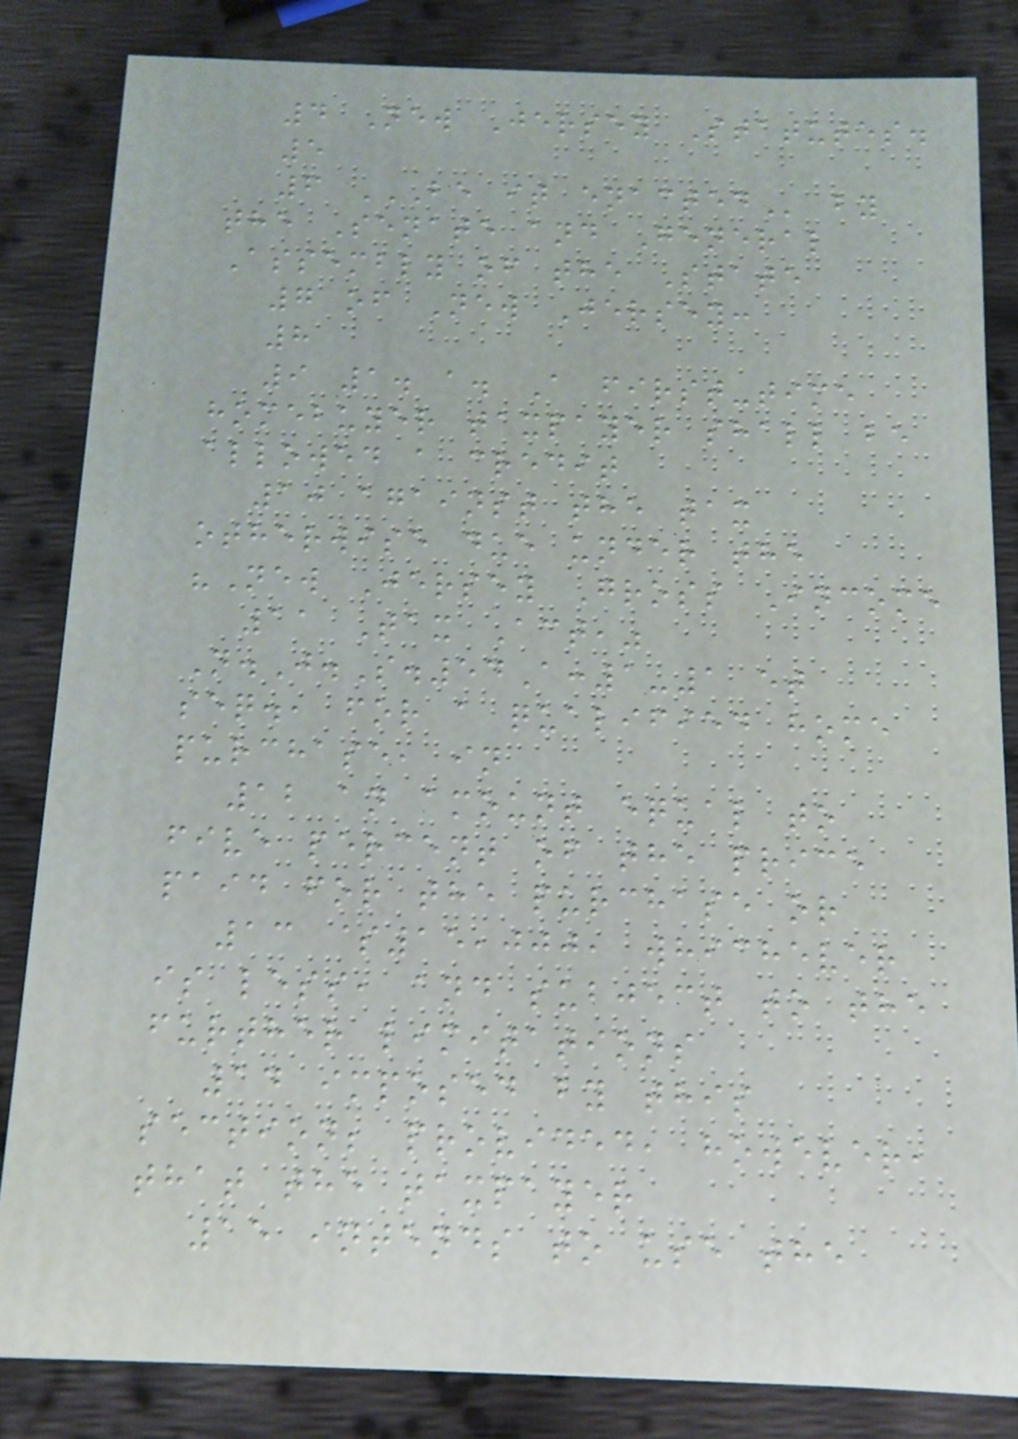4 New Jersey Statutes.
5
6 BE IT ENACTED by
the Senate and General
Assembly of the State
7 of New Jersey:
8
9 1. a. A first-time
homebuyer taxpayer shall be
allowed a credit
10 against the tax
otherwise due under the
"New Jersey Gross Income
11 Tax Act,"
N.J.S.54A:1-1 et
seq., for a qualified home
purchase, in
12 an amount equal to
five percent of the price
paid for the purchase or
13 $15,000, whichever
is less, and subject to the
further limitations
14 imposed by this
section; provided, however,
that the taxpayer
15 intends to use the
